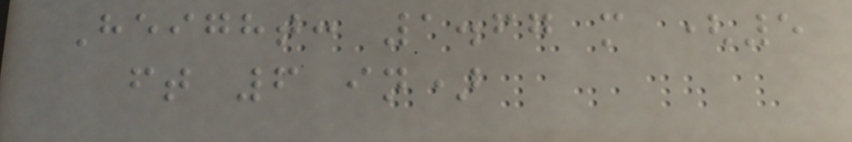Height: 1.67 m (5
ft 6 in)
